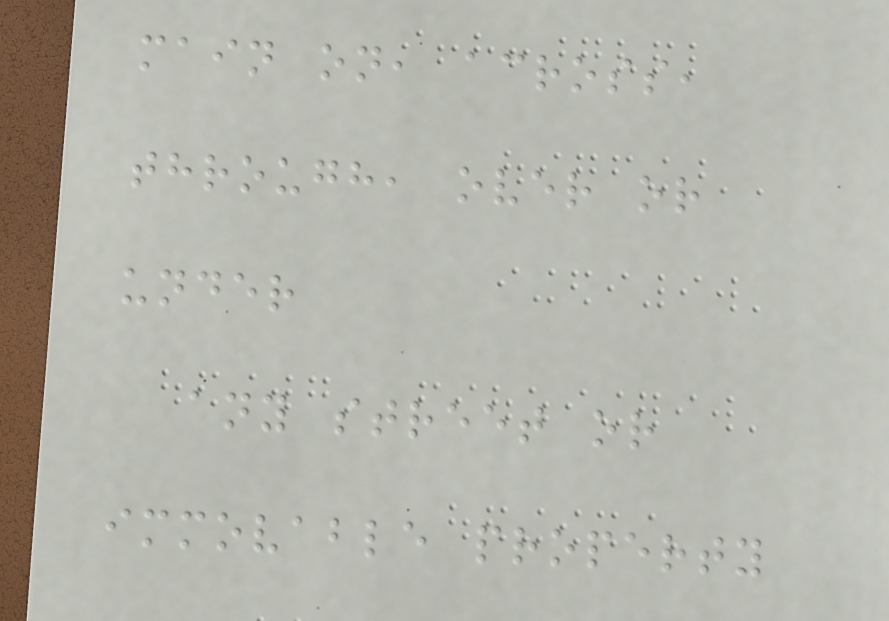main on, across,
through, over or
under
any street or
immovable property
